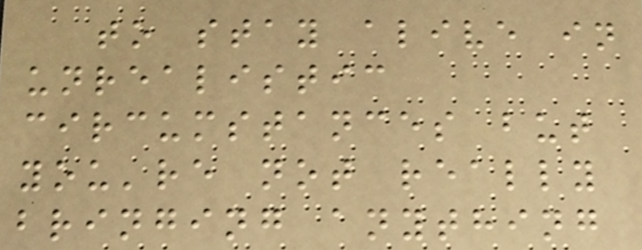to stay alive in
unrealistic
circumstances but
you're not really
bringing anything
